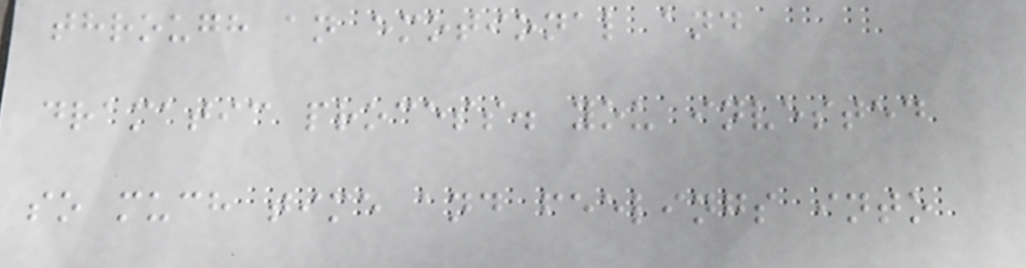through an emotional and
dramatic process. you invested
so much time and feelings into
